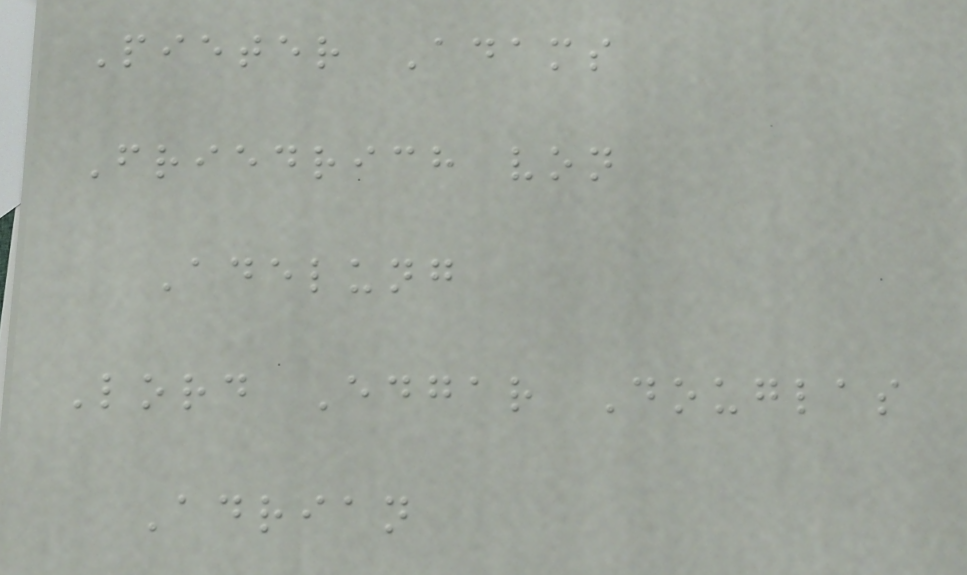Pieter Adams
Friedrich von
Adelung
Lord Edgar Douglas
Adrian
